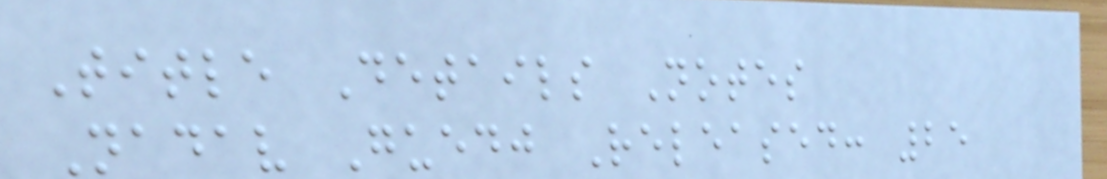Title Details Notes
Nadav Guedj Released: 25
